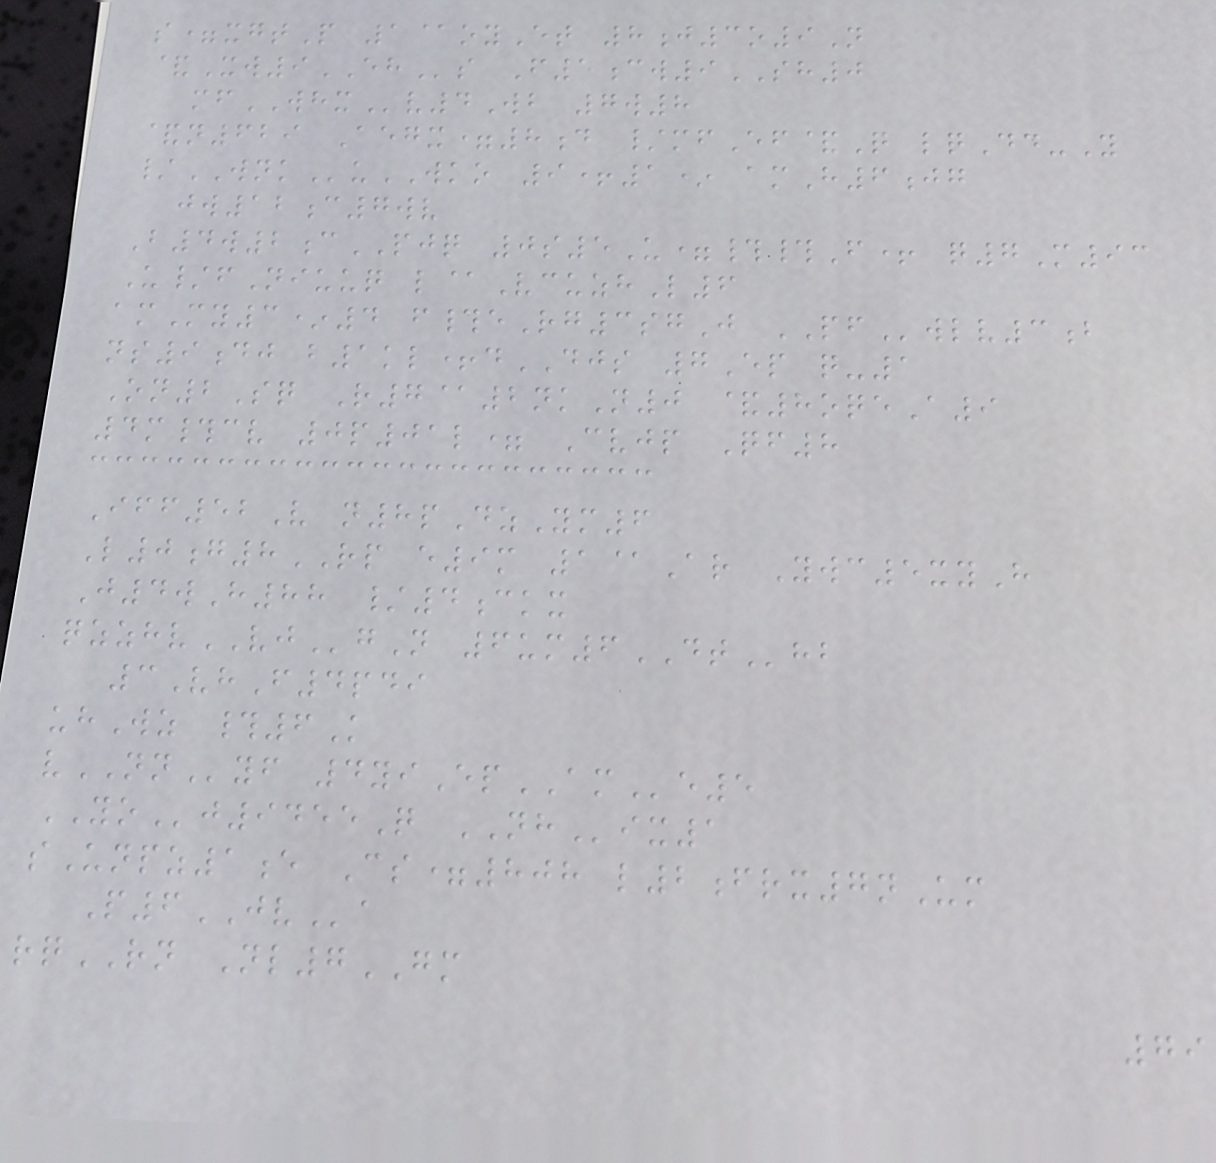s=xgtP 1@oyEt 8j3o9N
&Xw9EHs F5cw9SH0
mfWHXv4Wb 7w8
&n629 Aegx=8d /mfEf&Q lqDd-Y
/WNKuWKO 9+1* amH6jg
jw12c7wv
B4w2cPJQ 0s5U=##F+ q7M93
U/fNiuuq l@VcuzhL6
amMy3*4 f#eRg3sgJ PFwlv3b
ns9dj b1kl+dDJS 7Ep q-1
On2Sq R7@2nkN0 &8oqeA9
4m#cv 0p01l= Cvjp Qf8
Iff52V n8pDzYm6
L0g8RP e9m 1@Ar Ywc5xyH
J4wH88 /4ckx
qzzhvVJgN 6um6DThb
3VhF4pdi
uhWz #6K
vNNyf 4yiEpAMe5
YOj9455Q NHix1
sUnpz1e Cs=808 l2frx7nUm
P6JVa
rqRN Nl7GM
79
